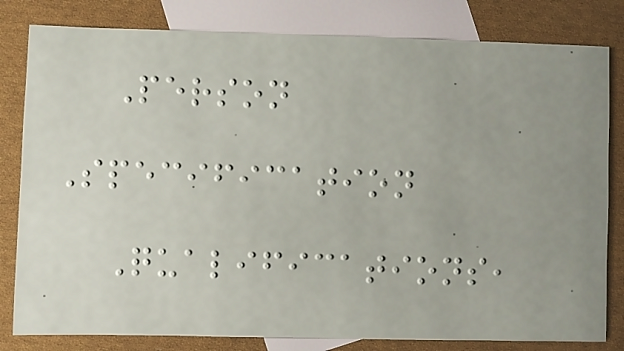Person
Specification
Qualifications,
